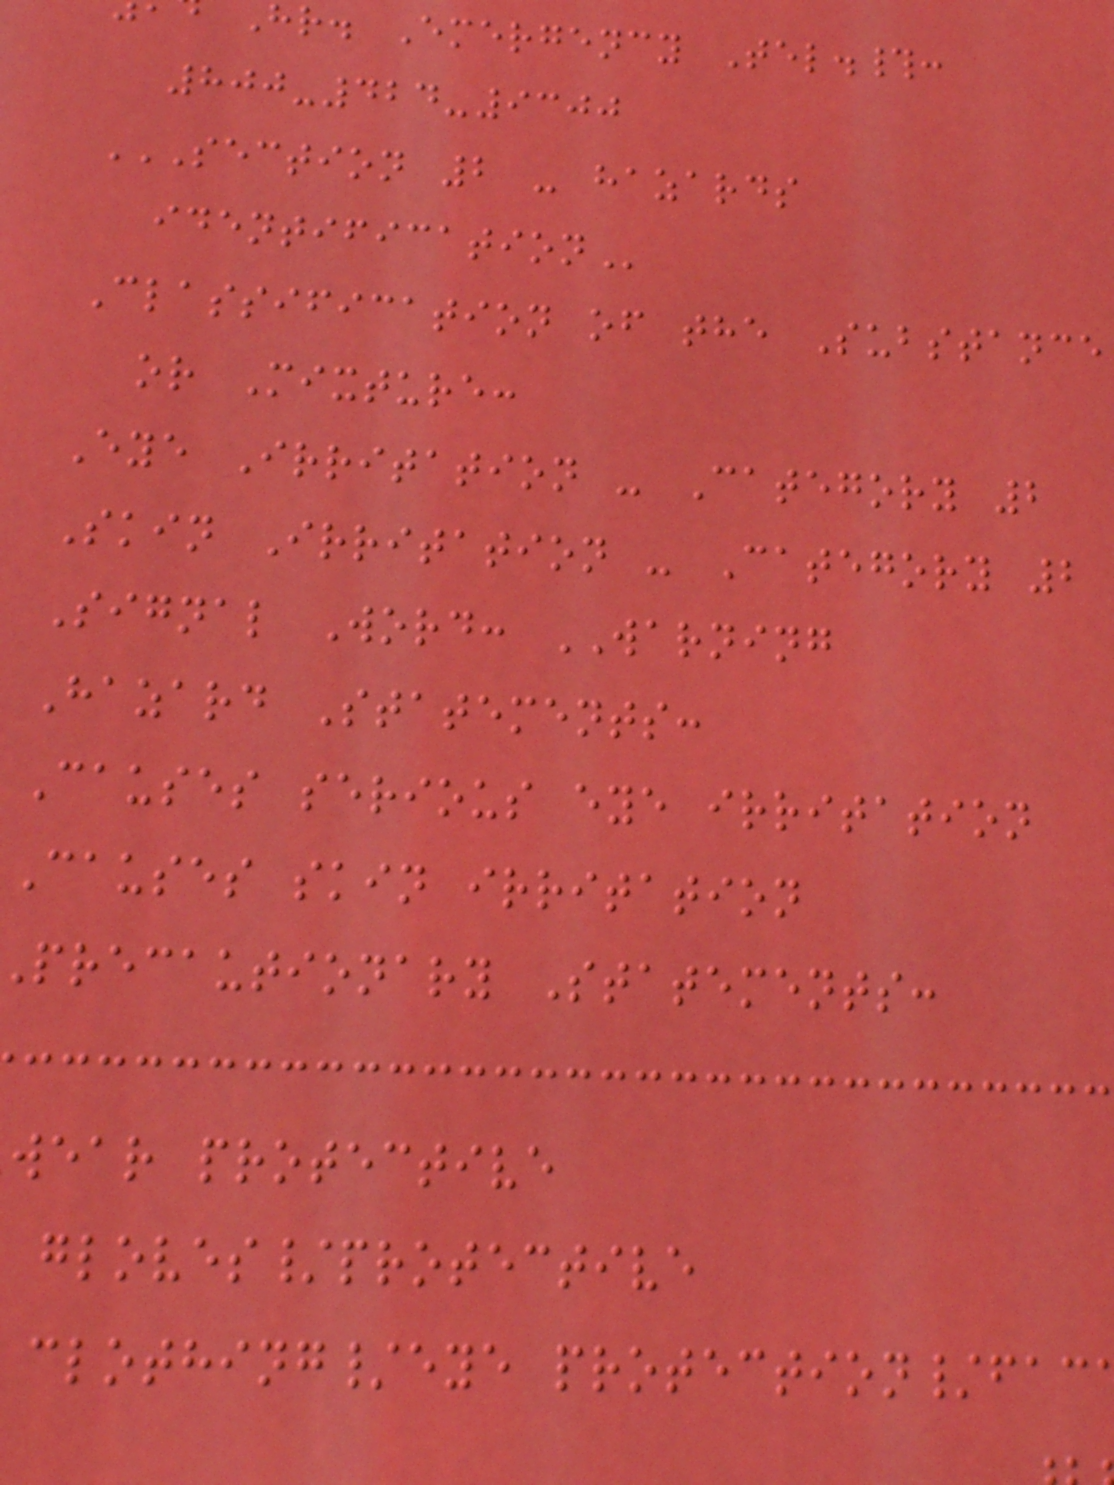hr. Emergency Tel.#:
800-424-9300
SECTION 2 - HAZARDS
Classification of the Substance
or Mixture:
Eye Irritation - Category 2
Skin Irritation - Category 2
Signal Word: WARNING
Hazard Statements:
Causes serious eye irritation
Causes skin irritation
precautionary Statements:
wear protective
gloves/protective
clothing/eye protection/fac
